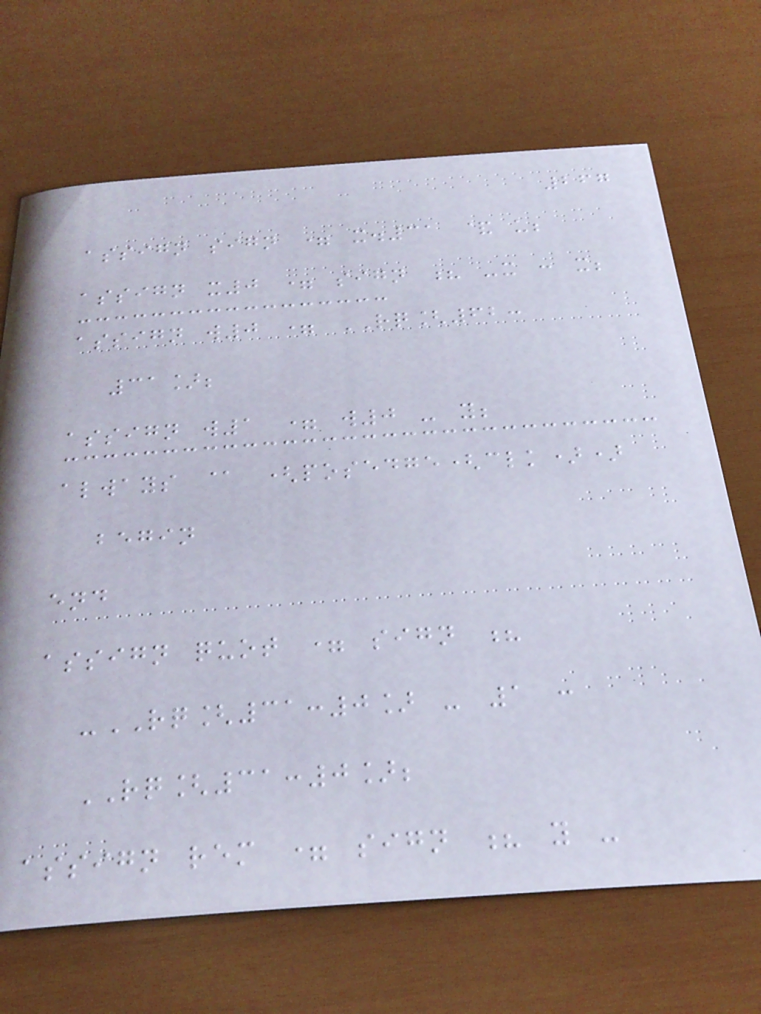267
assign sign = x.31 & u;
assign x0 = sign ? -x : x;
assign w0 = RQ[62:
31];
assign w1 = w0 - y;
always @ (posedge(clk))
begin
end
assign quot = sign ?
-RQ[31:0] - 1 :
RQ[31:0];
assign rem = sign ? y -
